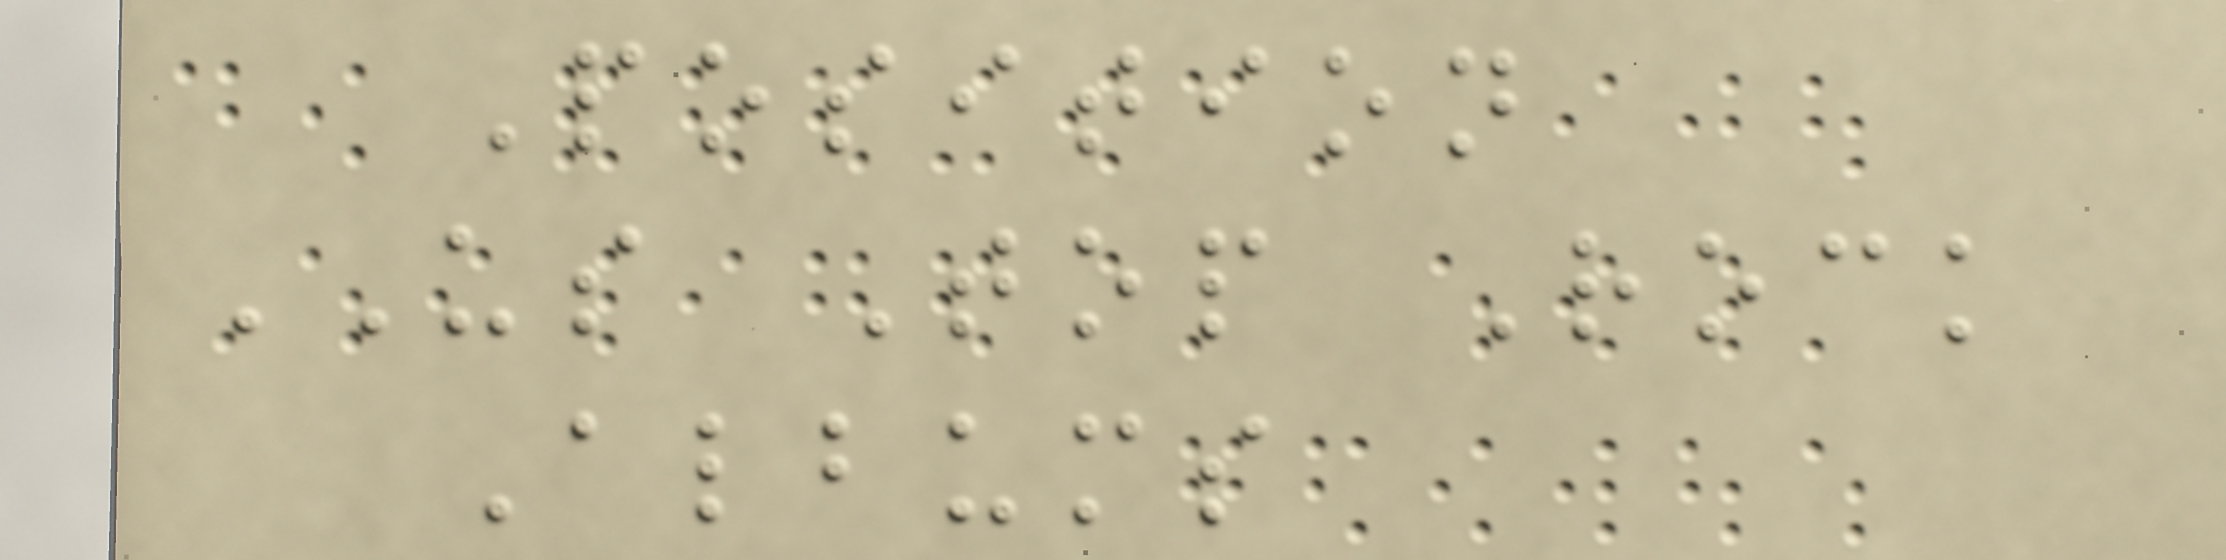Position
US Top Rock
Albums
